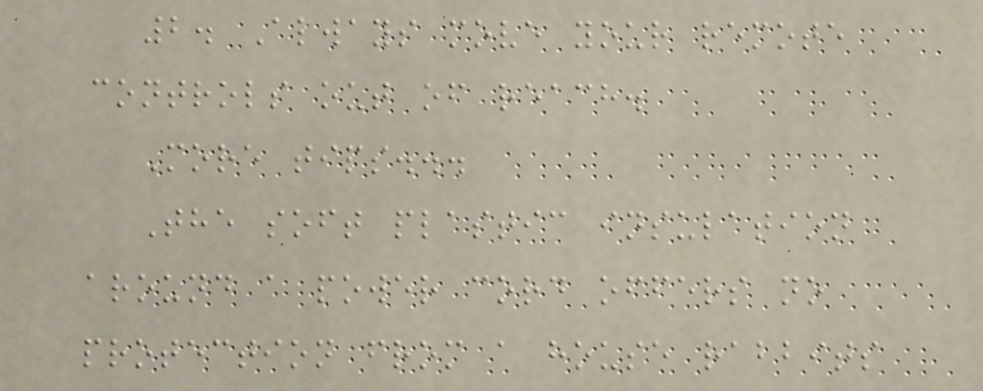2. Always move your remote
controls out of reach.
More tips...
The soft plastic insulation
around a power cord offers no
protection from a house rabbits
